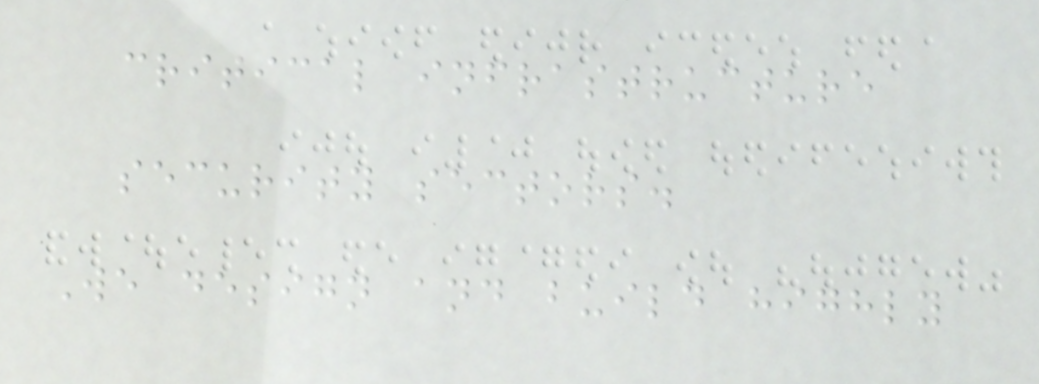critical infrastructure
security sectors.
We design and build highly
